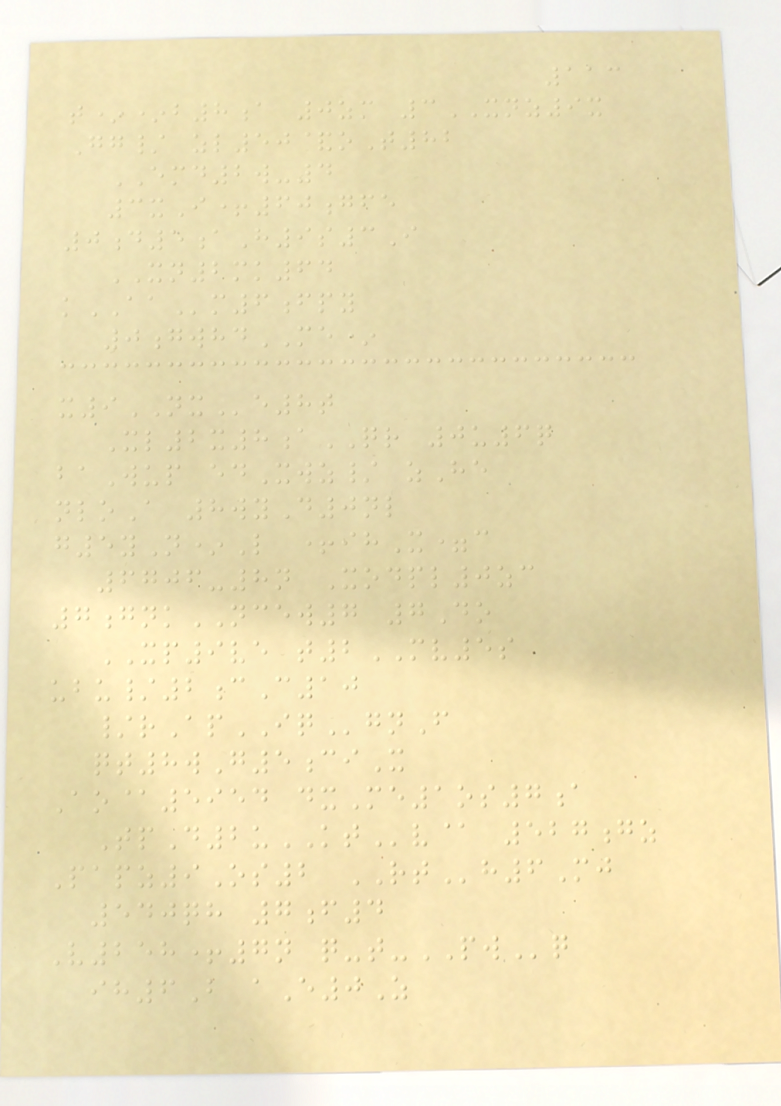113
t**b8a 0zm 3XNZ9x
Gg/ zl50&oT82
EMD2w-4
3xI+60gfe
0d5aH9s3I
XN2mk64
kAAm6fpy
0gwhdME*
x9NXe8t
Xl2x8aQR 0u6q
baWup edXwz/ zHe
nloA 8wyD0nl
g5yN*L +ihX=c
6706-8n Xodpl0zc
7gnkNCEW7 7Do
XP9ve t2MV5s
ubu/2cC10
/rApIQgnF
qt8wG5ciX
Ao@5954 dxMe1os7a
TpD2uKTv@ 527gz
Papz9Os2 RTh6Mj
540qh 7f4
V258+7n q-t-PWq
ih6B aE0Z
